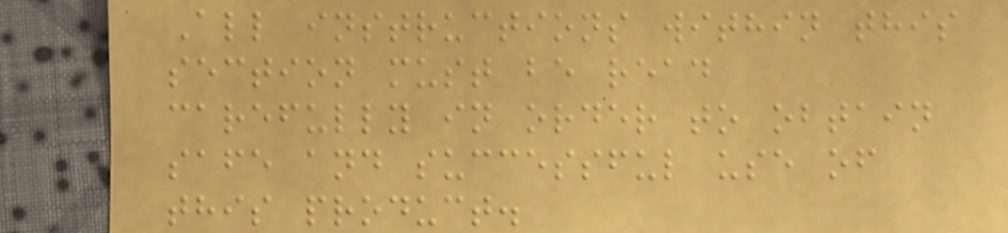All instructions within this
section must be read
carefully in order to obtain
safe and successful use of
this product.
